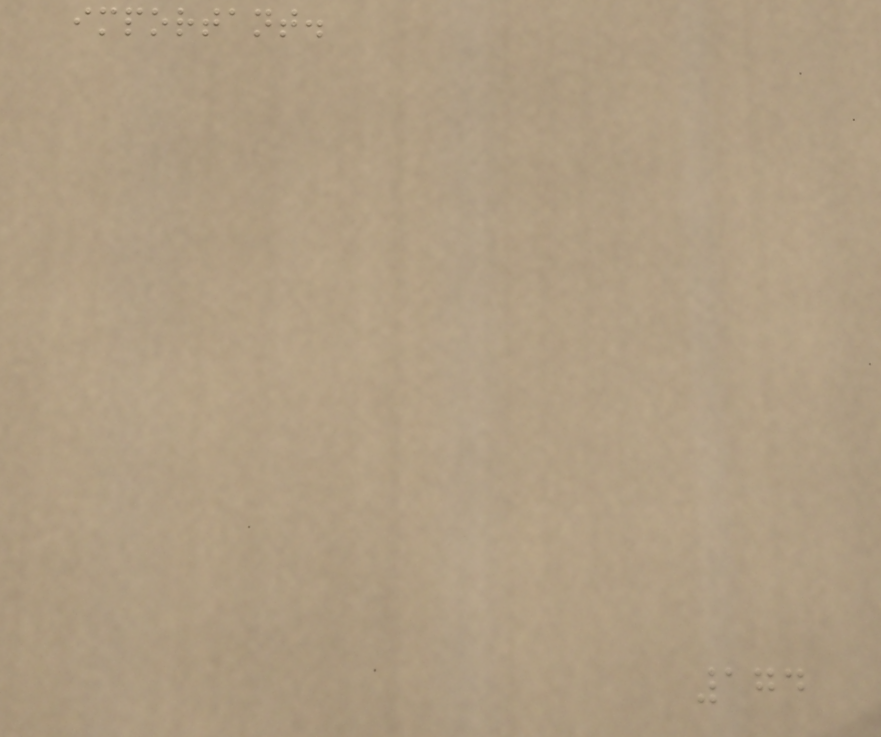important.
174
